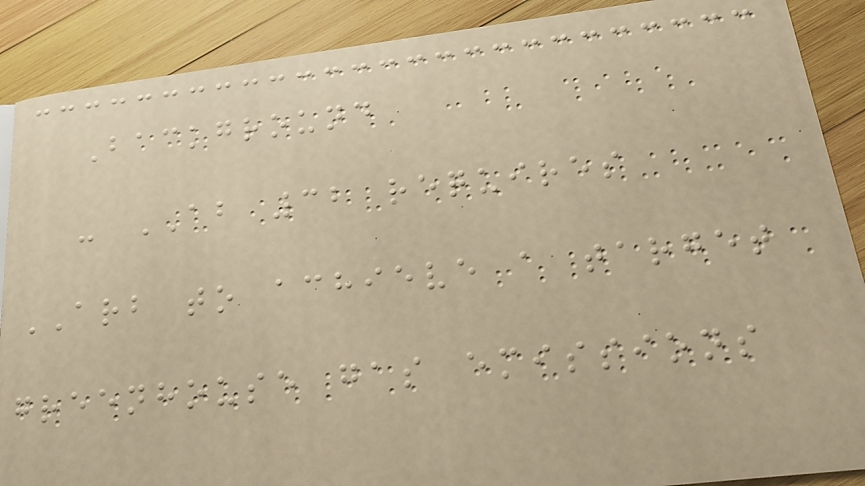Background
- AB 32 requires
ARB to achieve a target
greenhouse gas emissions
